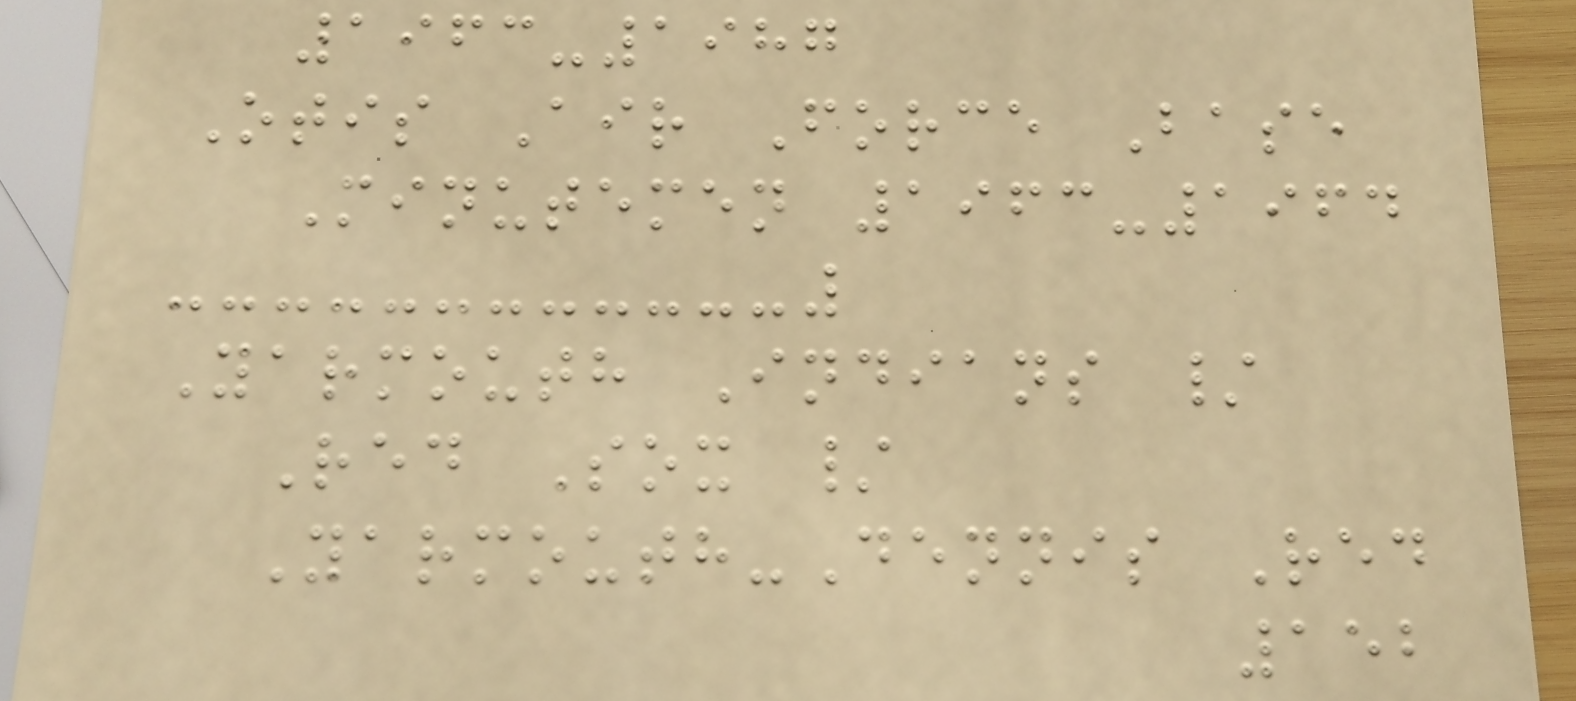1963-1987
Otis Air Force Base
Minutemen 1963-1964
Yarmouth Indians /
Red Sox /
Yarmouth-Dennis Red
152
